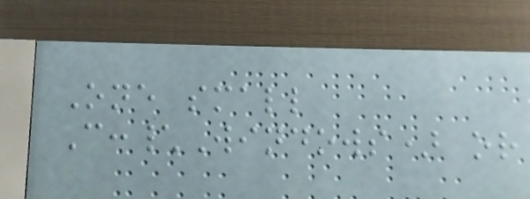One small
C:\Windows) or
